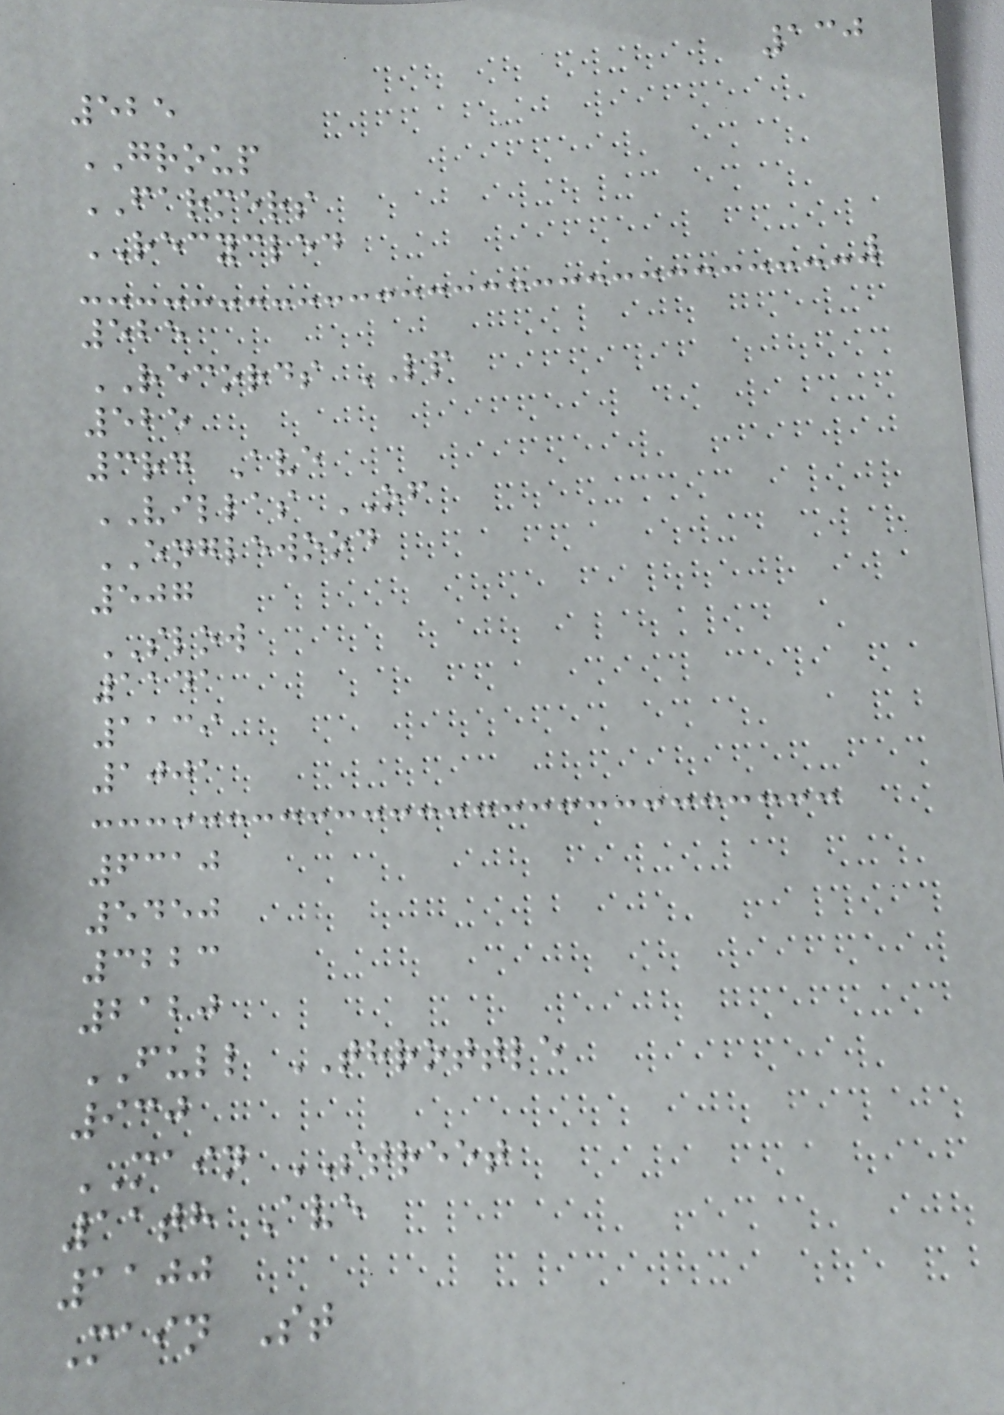130
525
GROUP
FARMERS
RECYCLED
525
RECORDS LP
525
3rd Ave
VILLAS OF
ENGLEWOOD
507
SLOW
1141
1139
1001
6310
5450
3223
2120
FULL THROTTLE
930
MAIN STREET
11th Ave
1100
Main St
